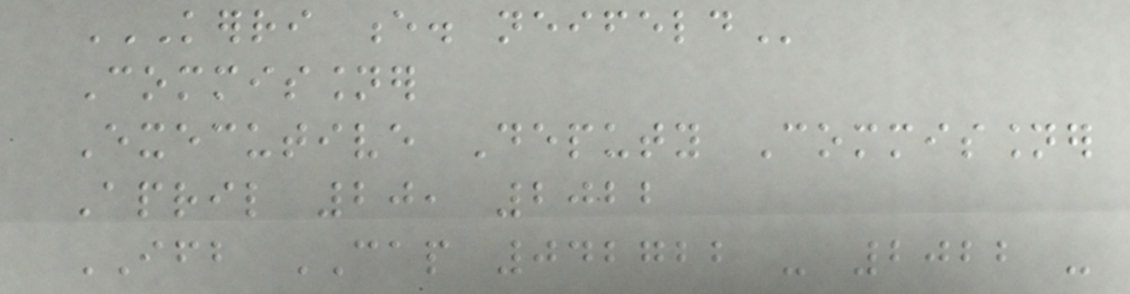KERRI E. NEIFELD
Commissioner
Executive Deputy Commissioner
April 20, 2022
IFB CAP 042722 - 2022 -
